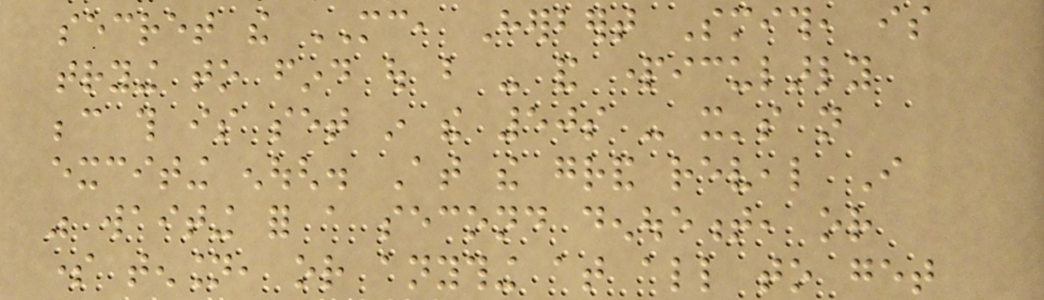secret the MC, Herbert Smith, is
trying to find out but - and particularly
because this is set in the 50s - it's not
exciting enough. At the grand reveal I
was waiting for a second denouement, or
some tension, or anything at all to get
